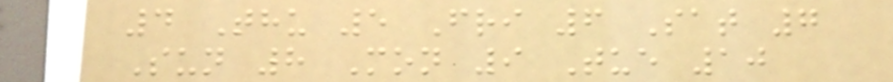4 Thu 5 Fri 6 Sat 7
Sun 8 Mon 9 Tue 10
